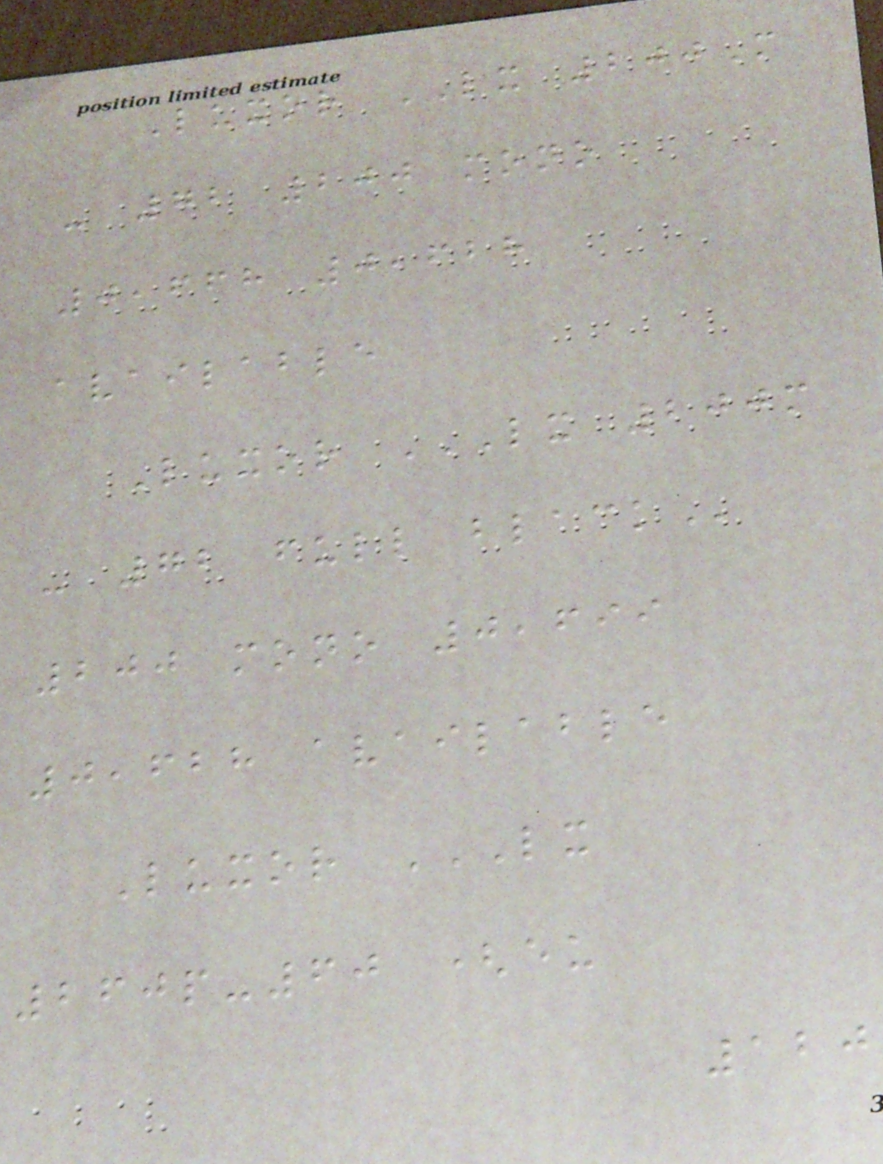Luxor LX 200M
- 72 200 mono
0,668 0,628
available
Luxor LX 200M
- 72 FULL BLACK
200 mono 0,699
0,628 available
Luxor LX
260P-60 (EU
120
